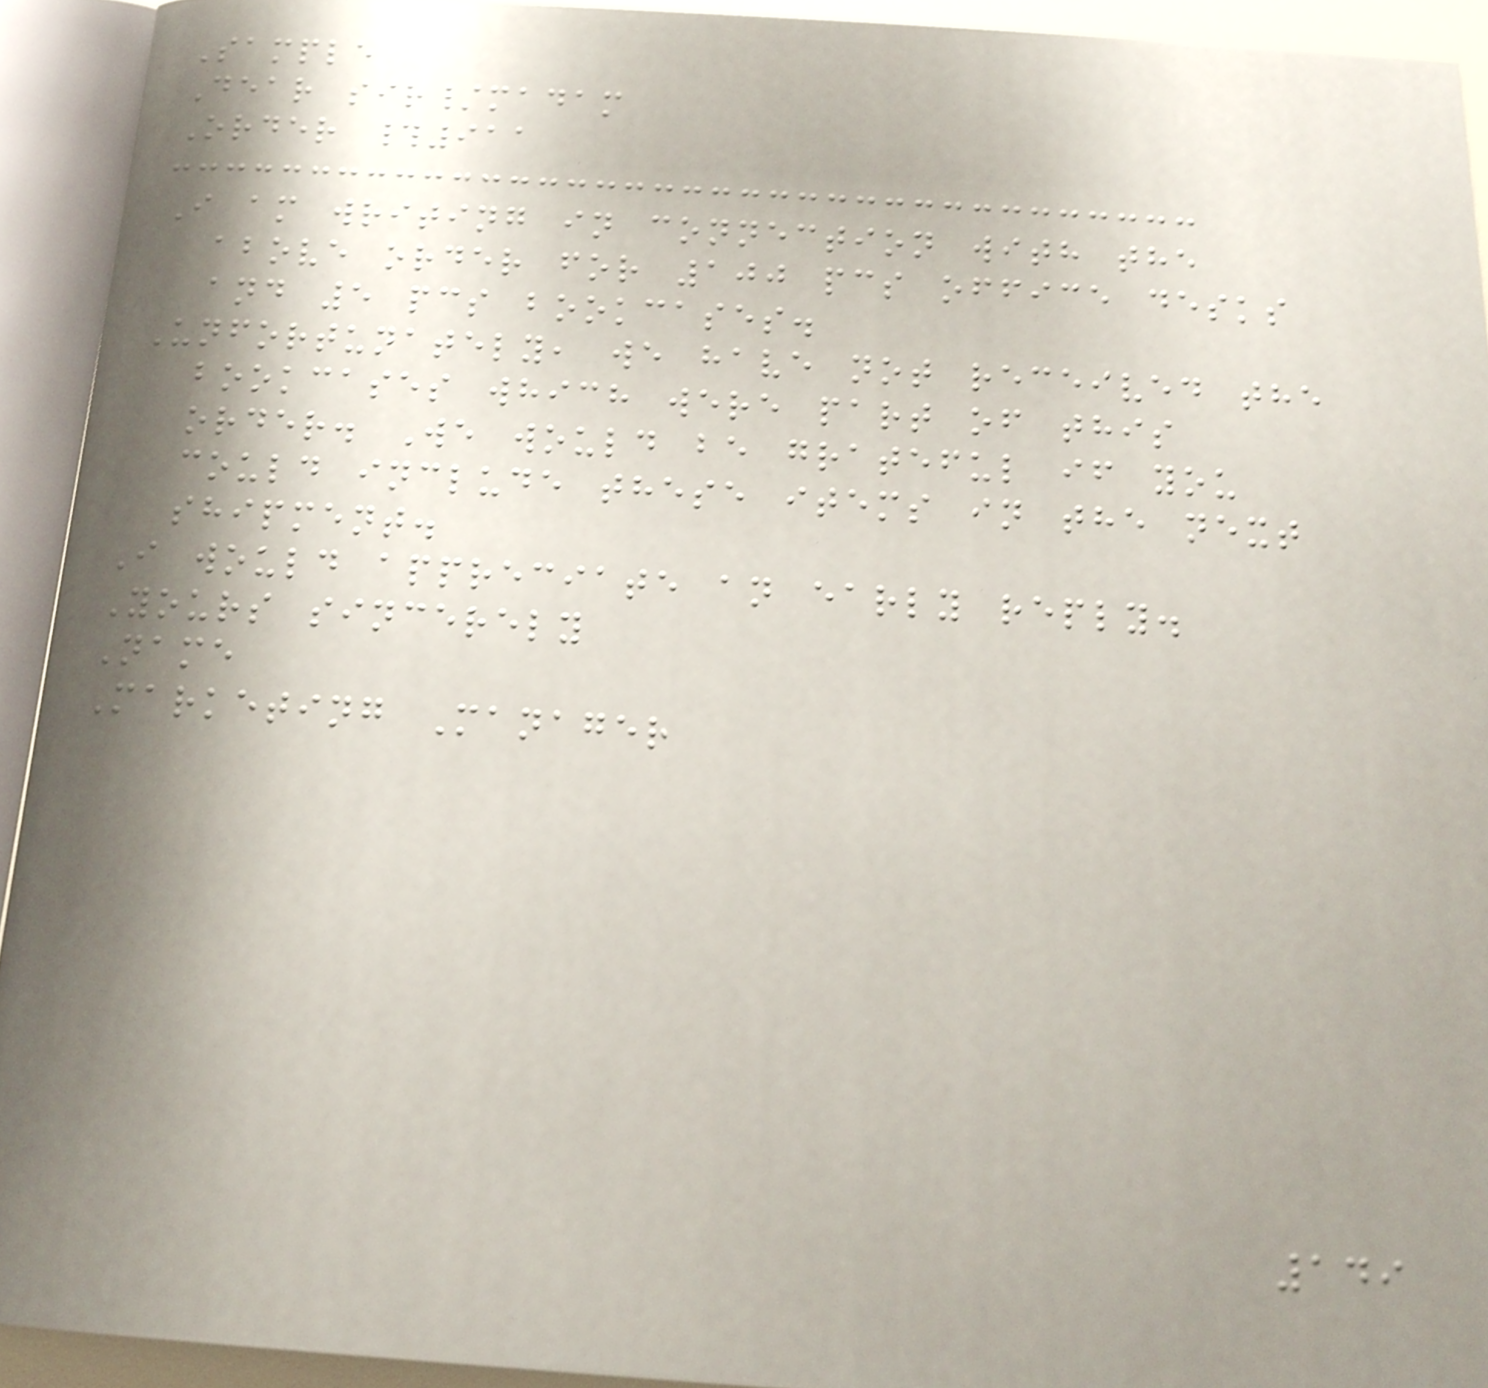Sample
Dear sir/madam
Order #911
I am writing in connection with the
above order for 100 pcs office desks
and 5 pcs bookcases.
Unfortunately, we have not received the
bookcases which were part of this
order. We would be grateful if you
could include these items in the next
shipment.
I would appreciate an early reply.
Yours sincerely
Name
Marketing Manager
149
